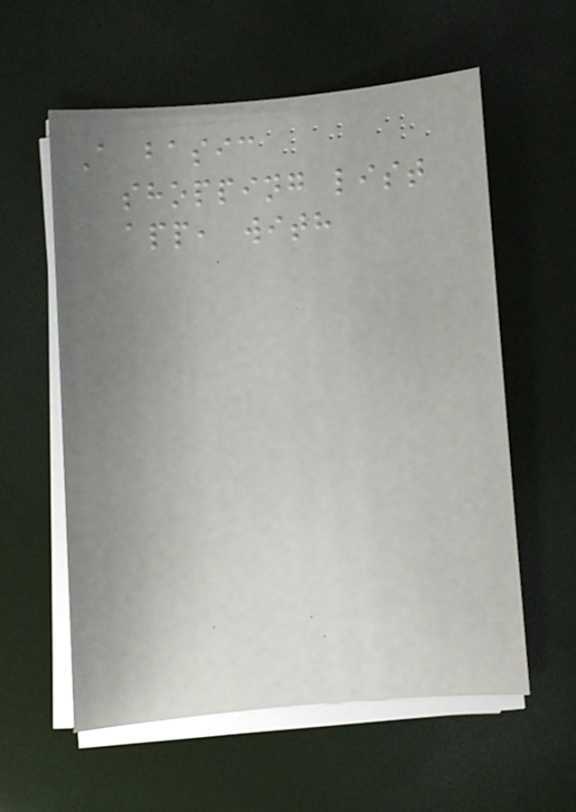A basic
shopping list
app, with
